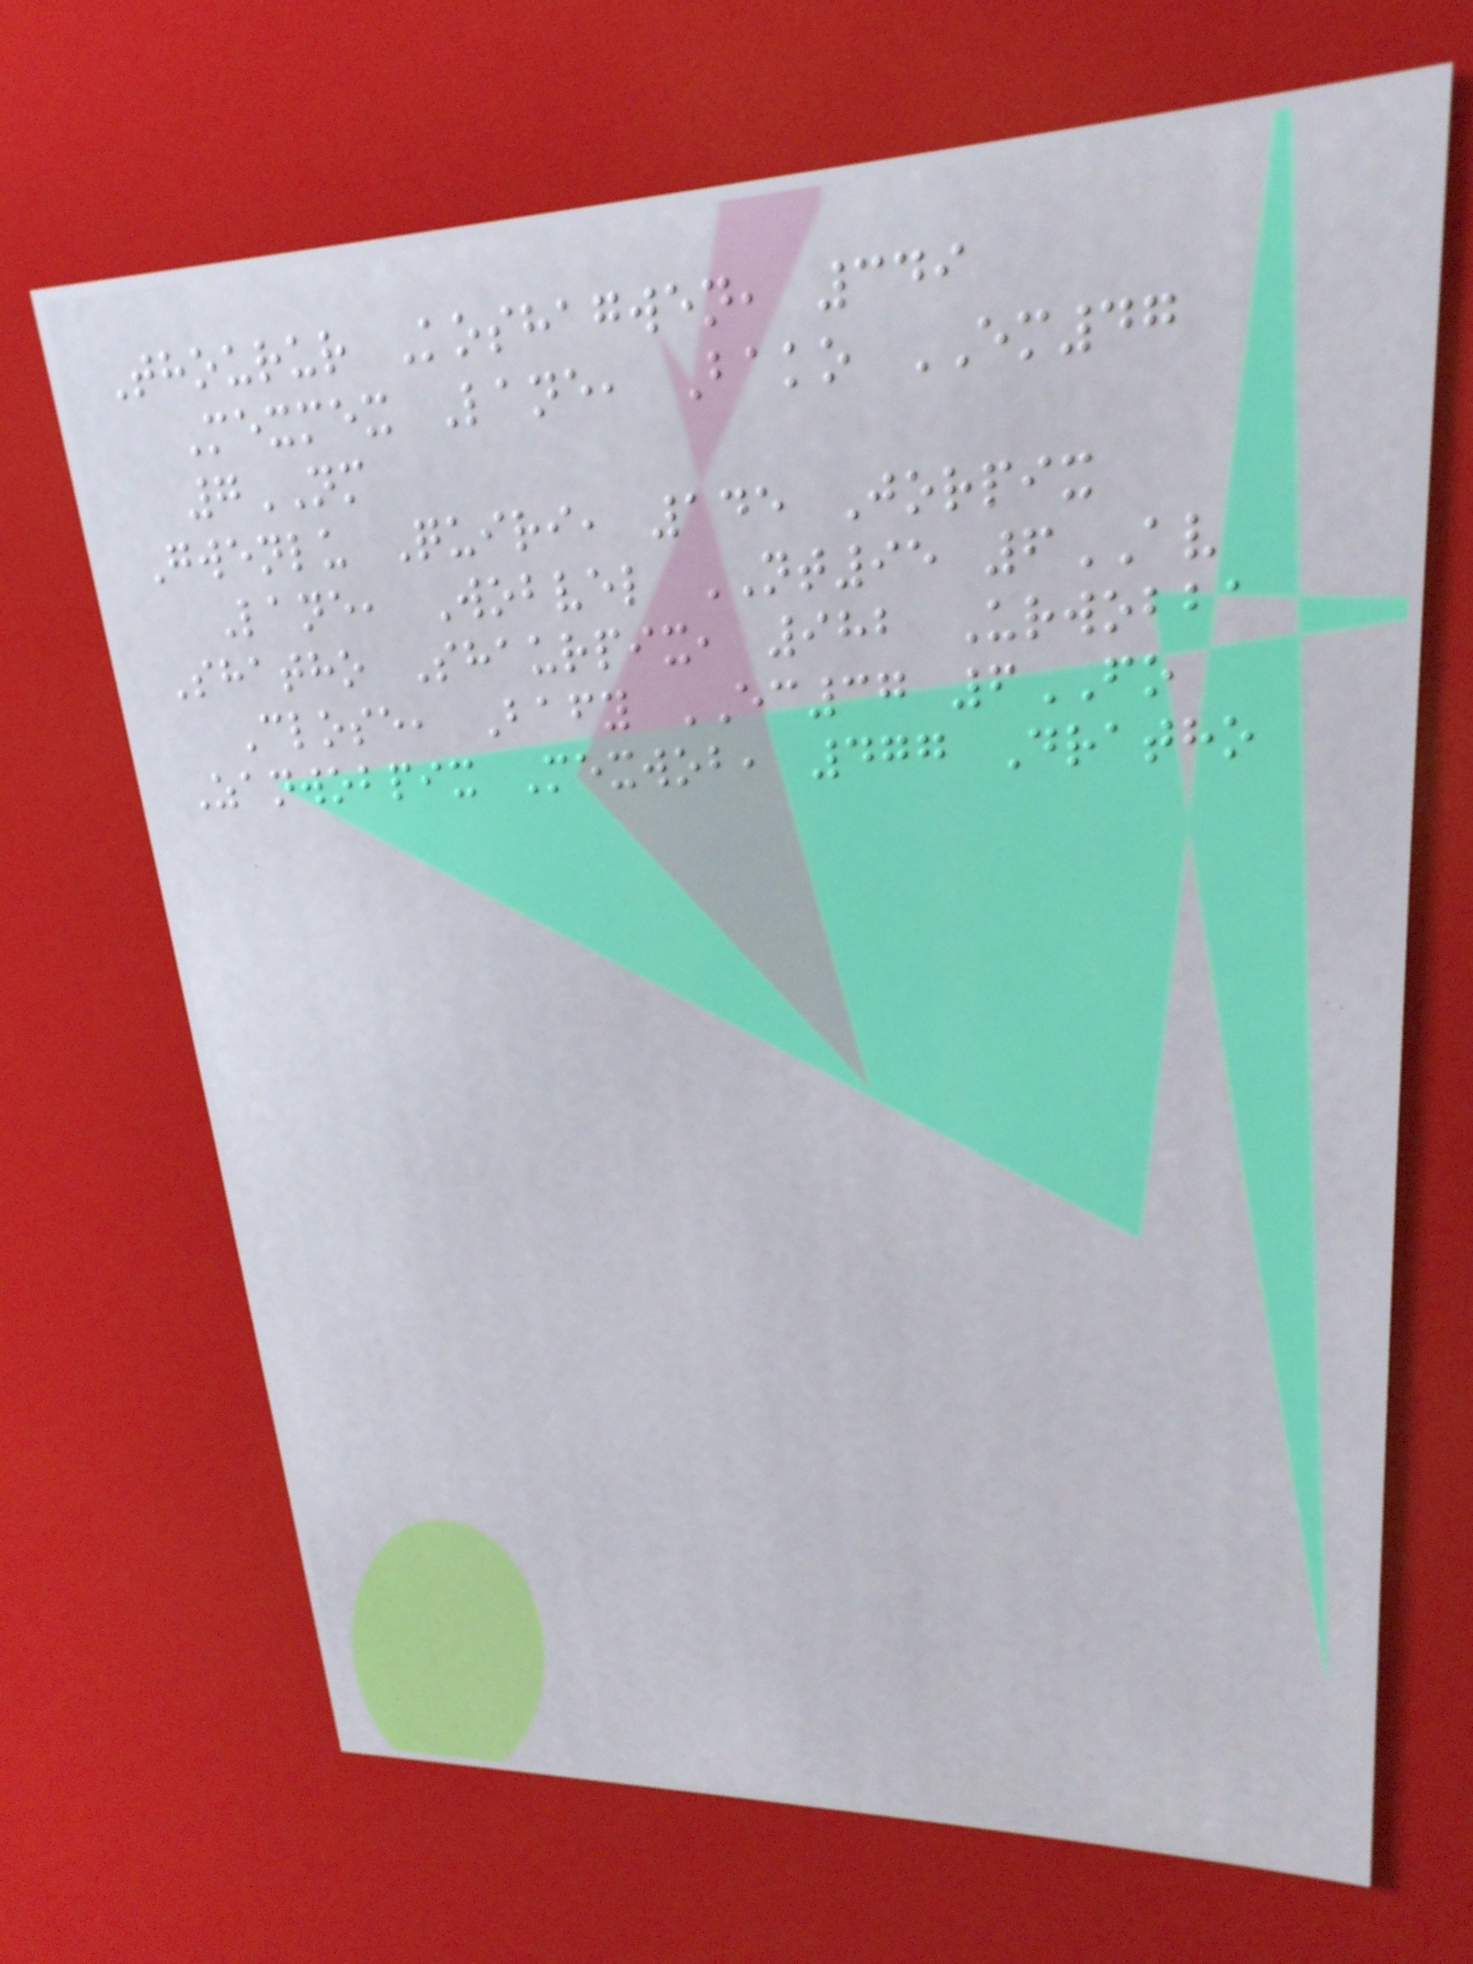Thourur Koshagwen, 349
Mexmex Lane, Bako EM47
7NM
Gwenlu Quiri, 145 Jorpix
Lane, Wobvel NT95 6AV
Shatho Shaurpix, 982 Urwobba
Close, Bafy EC37 6FO
Zanwobpix Mexwob, 477 Dratho
